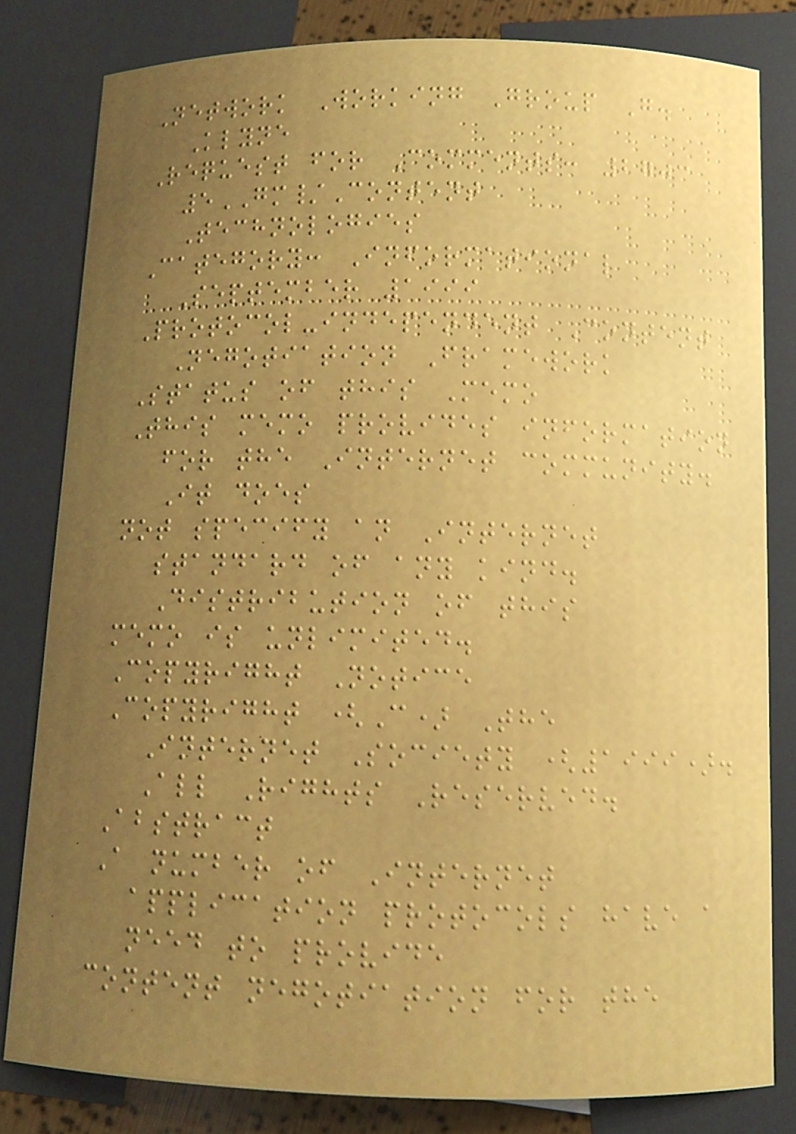Network Working Group G.
Klyne
Request for Comments: 2703
5GM/Content
Technologies
Category: Informational
September 1999
Protocol-independent Content
Negotiation Framework
Status of this Memo
This memo provides information
for the Internet community.
It does
not specify an Internet
standard of any kind.
Distribution of this
memo is unlimited.
Copyright Notice
Copyright (C) The
Internet Society (1999).
All Rights Reserved.
Abstract
A number of Internet
application protocols have a
need to provide
content negotiation for the
